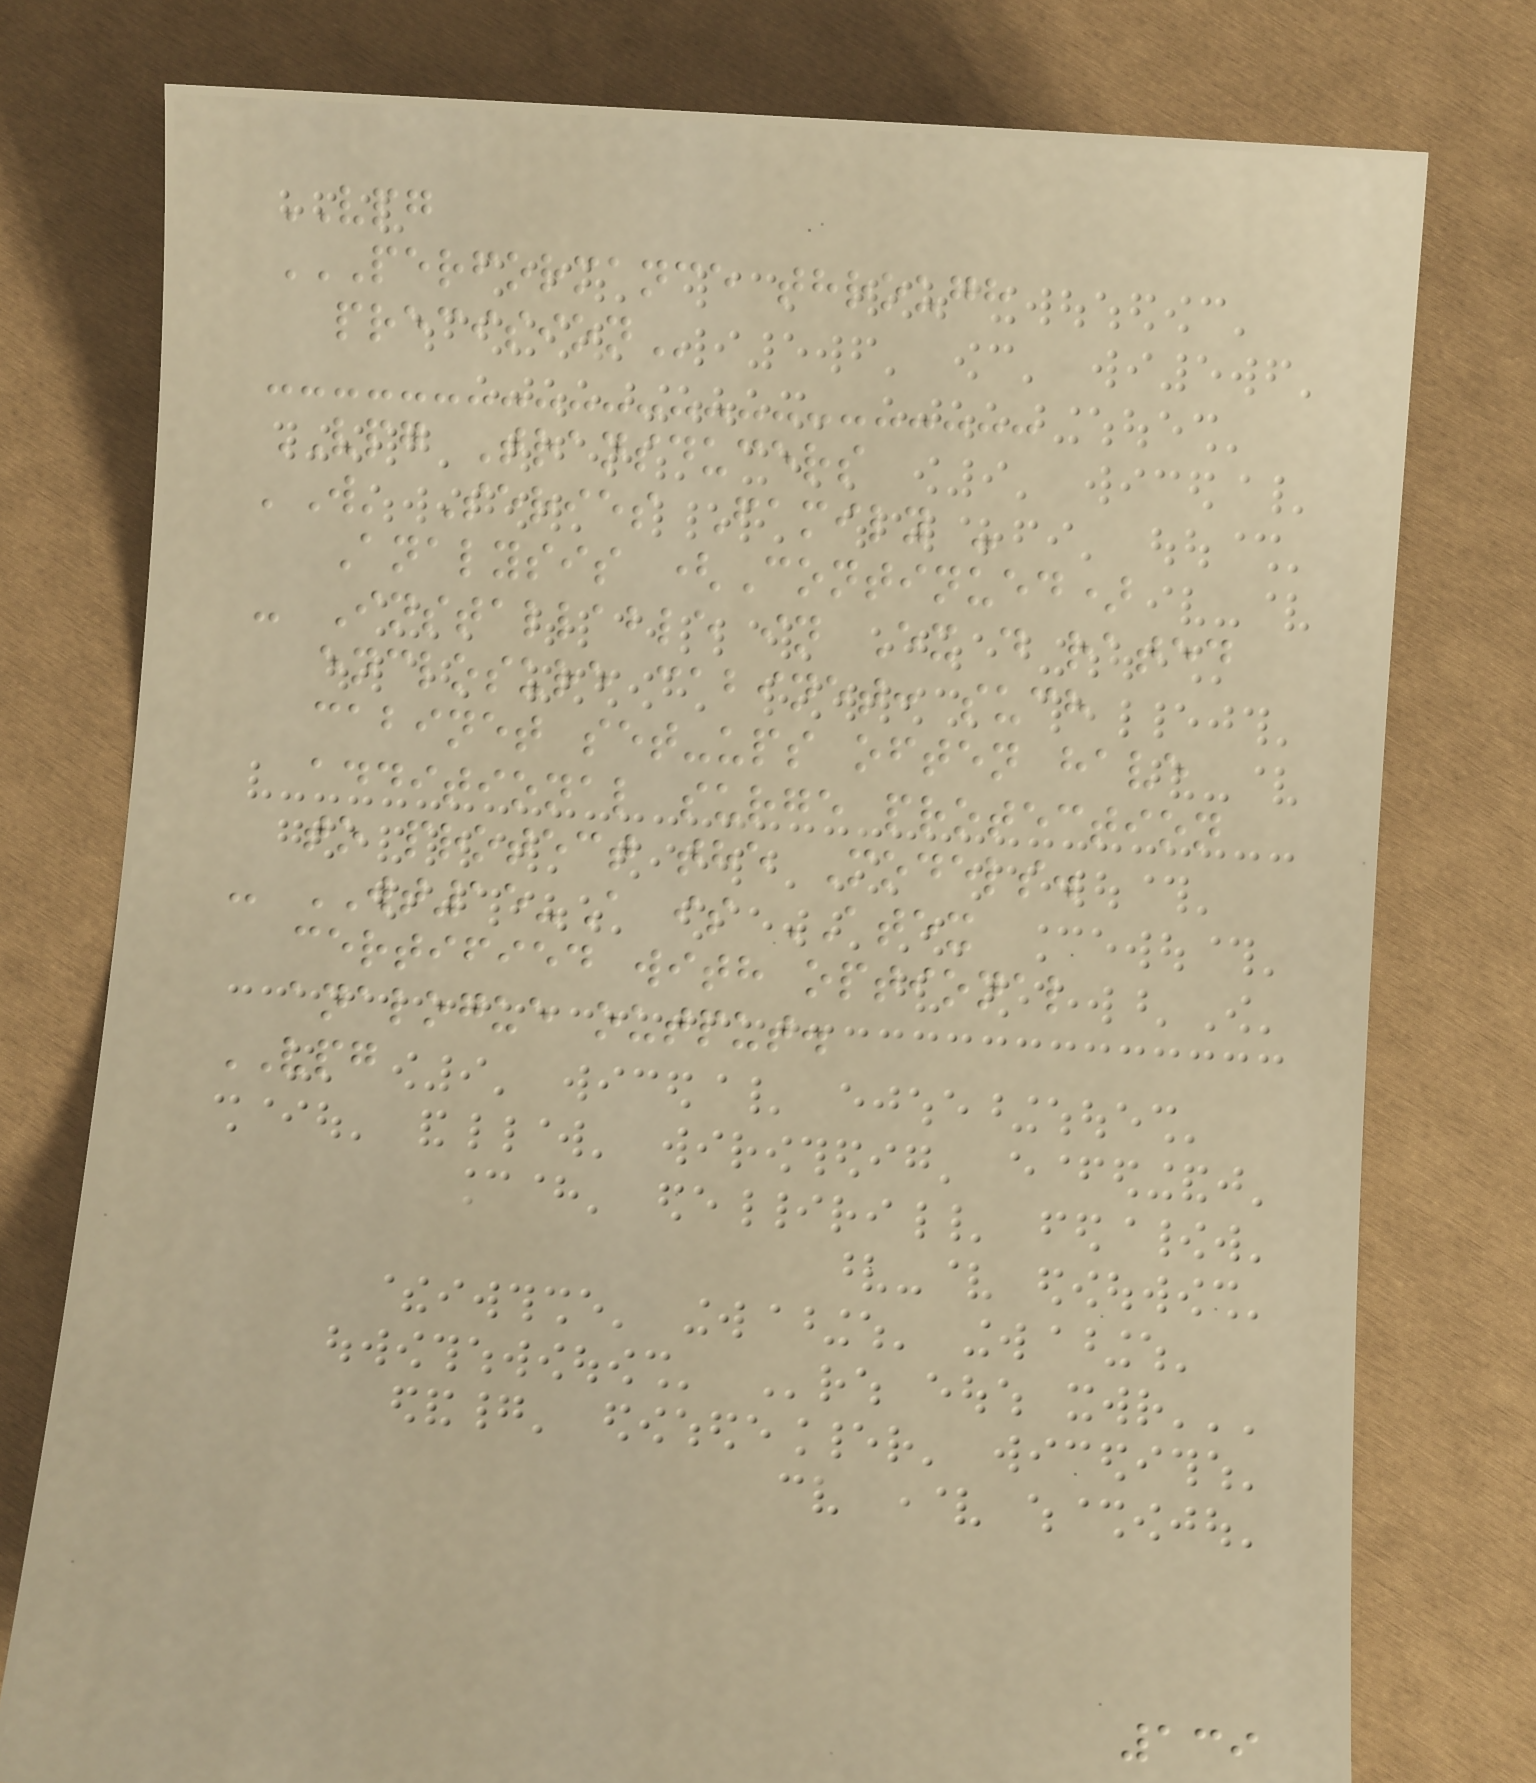VPG
PERFORMANCE THROUGH
PRECISION
VPG Transducers
'W' Series Family -
Analysis (Continued)
- Installable in Ex d rated
enclosure cabinet: such
cabinet set-ups often have
additional surge protection
to protect the Models.
- WT15-A is ATEX
certified with optional
analogue output.
VPG
139
